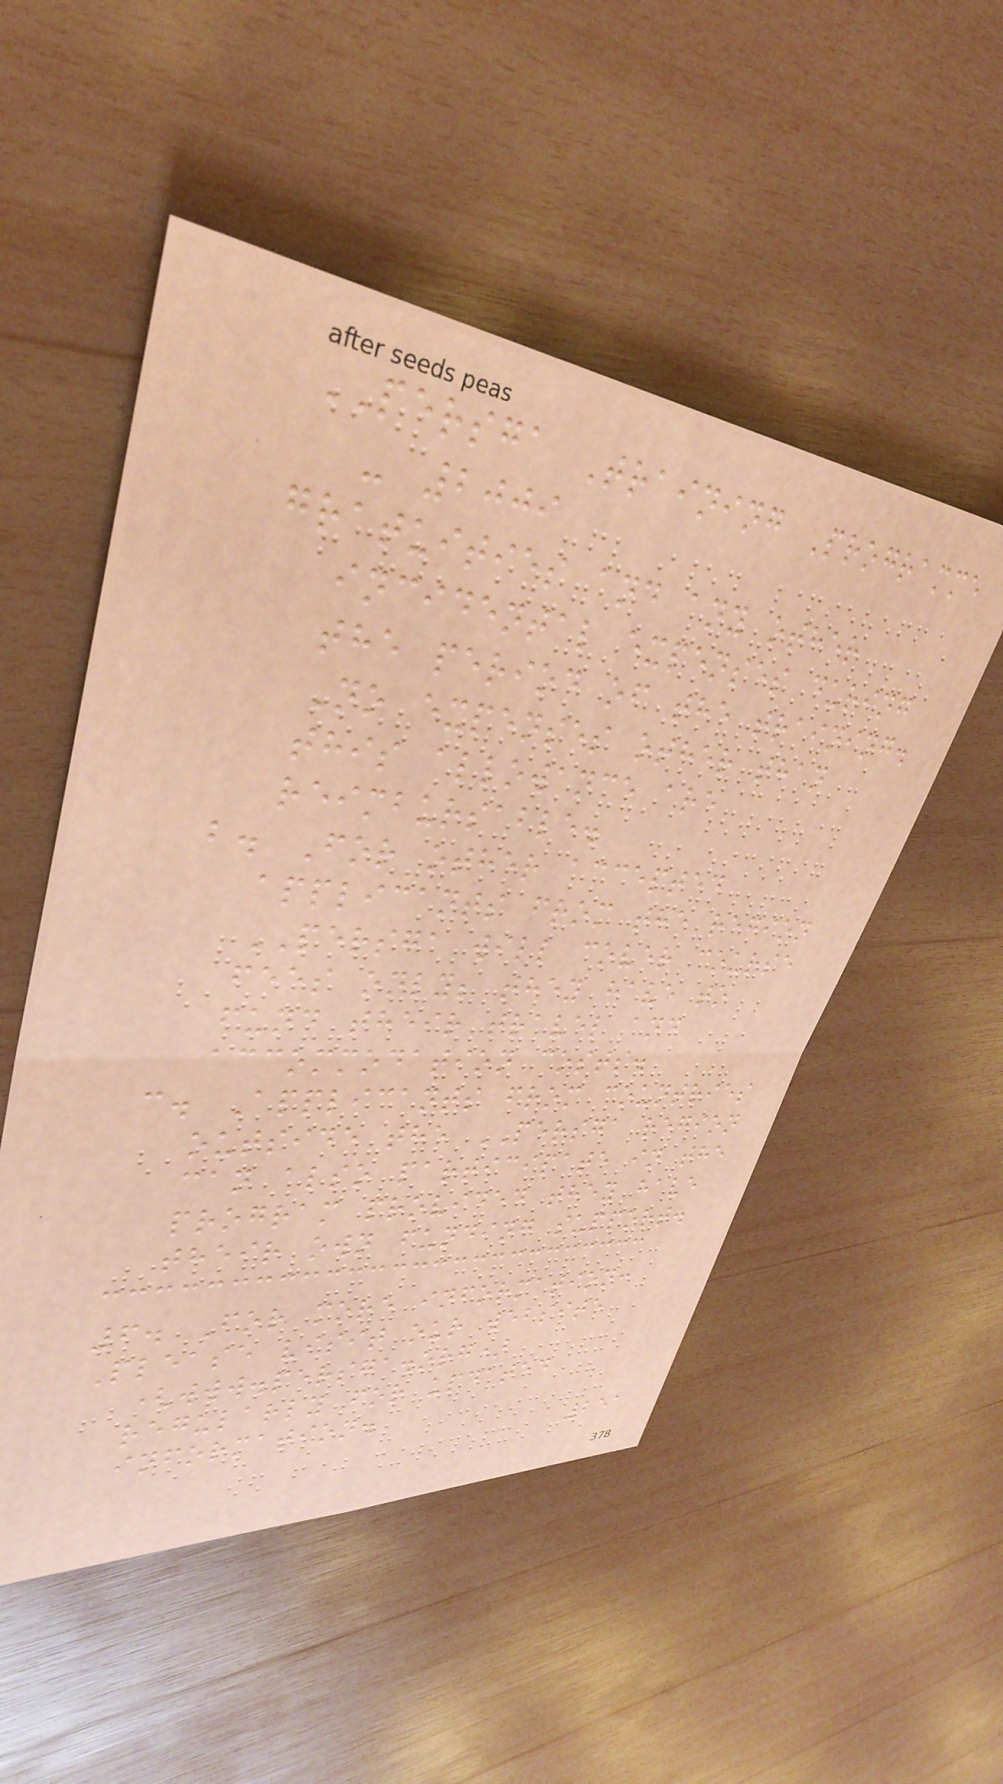PERSGA Training Programme
- 2009
gratuities and any other
incidental expenses during
the period of the training.
No expenses other than
this allowance are
reimbursable.
b. For other accepted
applicants from the region
PERSGA will cover course
fees only; they have to
fund their travel and
accommodation costs.
c. Applicants from countries
outside the PERSGA region
can also participate in the
program provided they have
their own funding support.
6. For more information:
Please visit our website
(www.persga.org)
regularly for updated
information.
251
